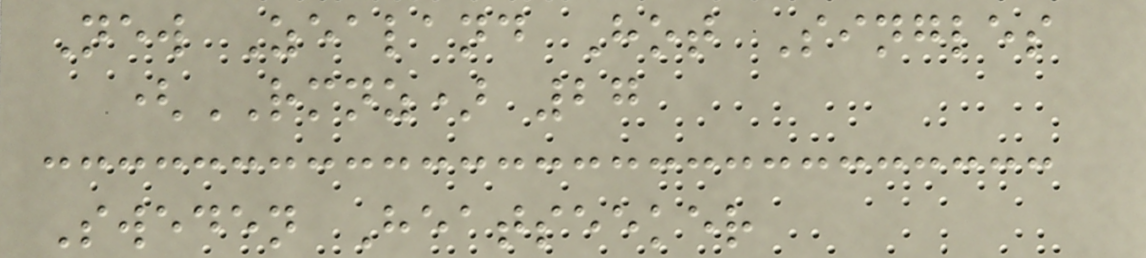New Zealand Hot Singles
(RMNZ) 27
Sweden Heatseeker
